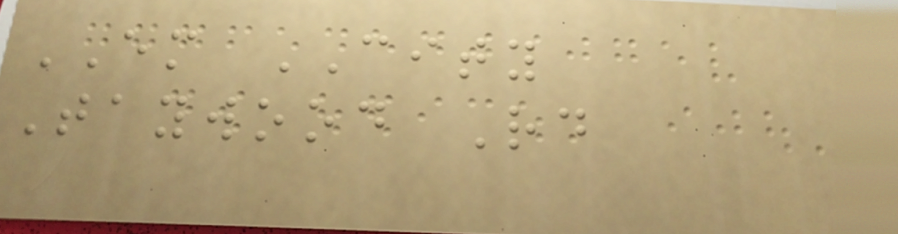EM CITY
Taywood Rd
